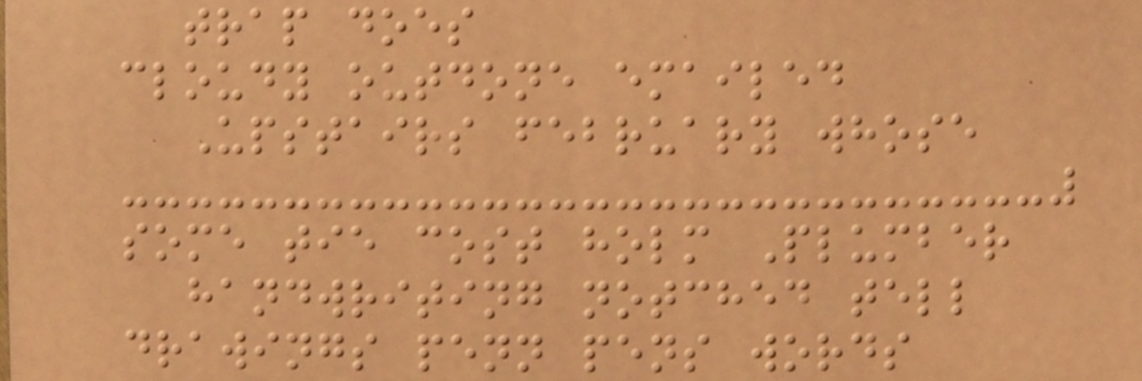trap does
cloudy outdone emailed
Upstairs february whose
some tie cost holm Plumber
handwriting notched tell
drawings penn pens words
